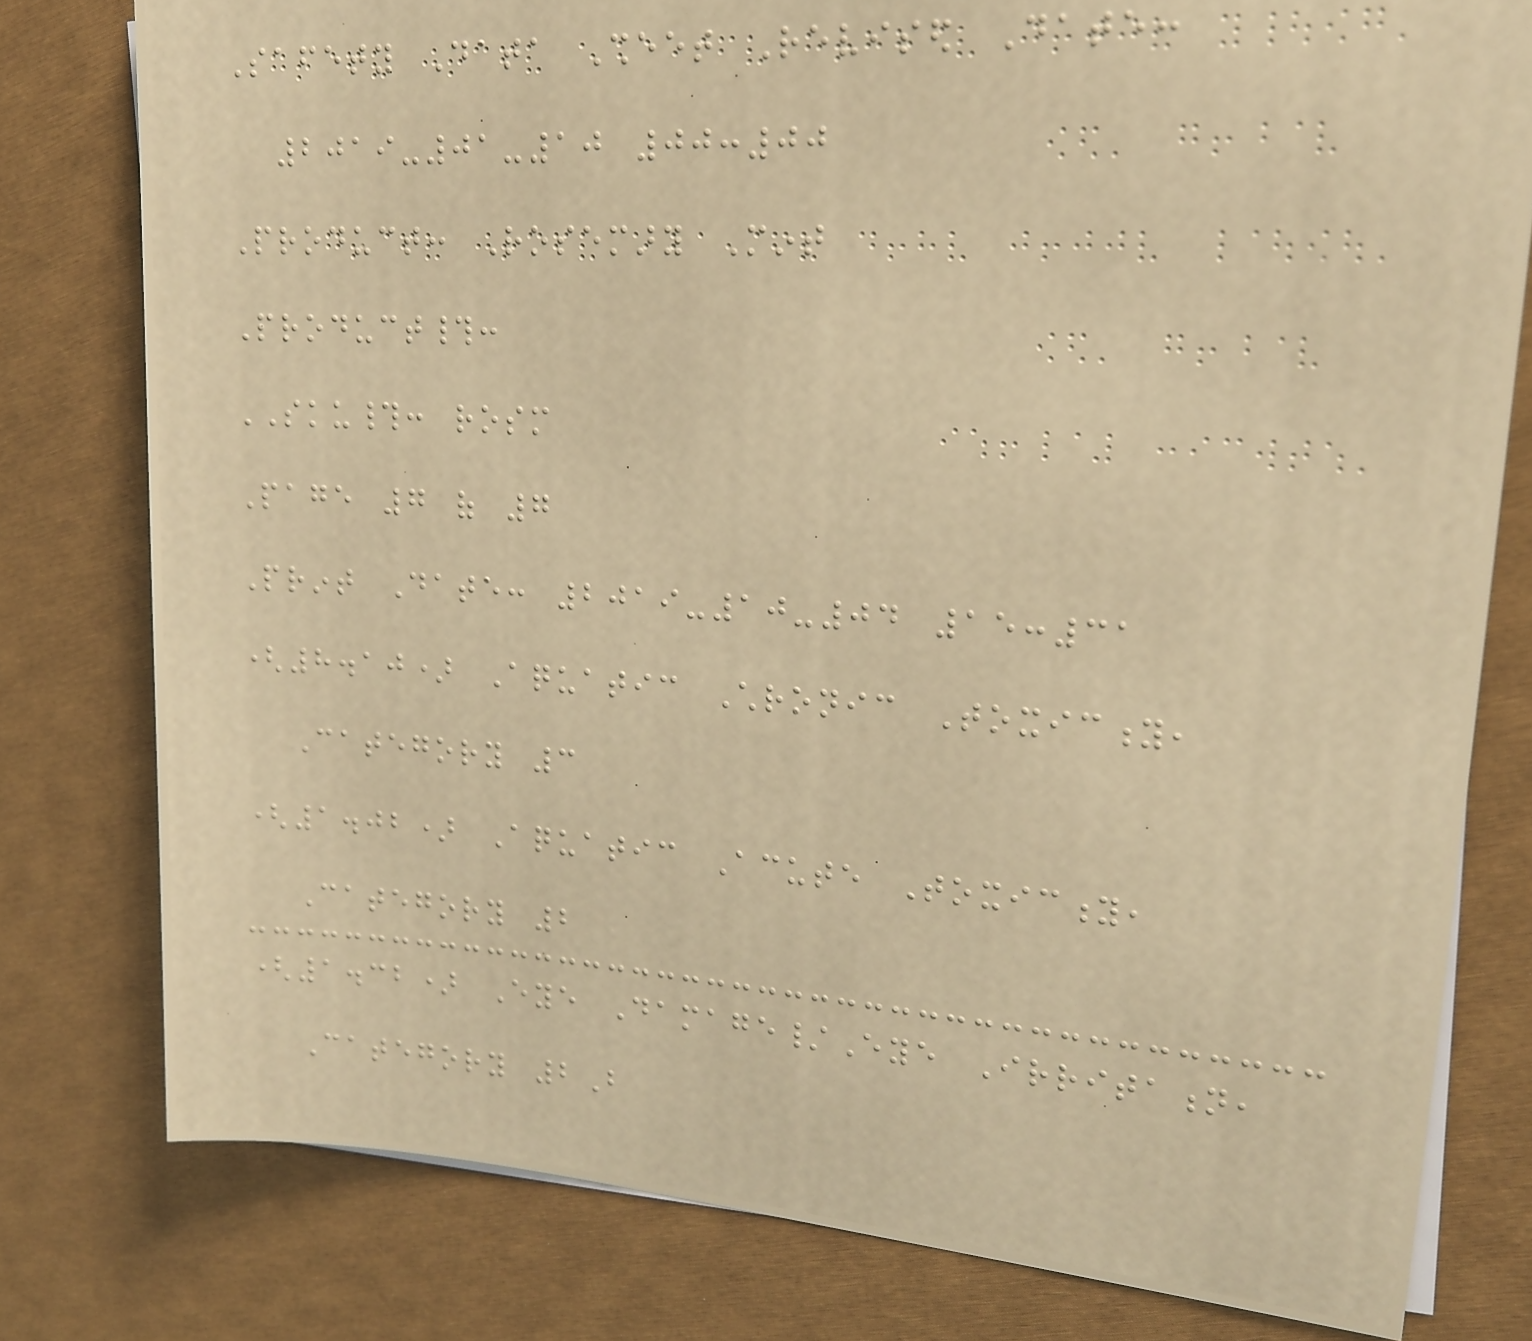Safety Data Sheet Revised Date:
2019-01-10 00:00
Product: Rosemary Mint
Product#:
SKU#: rosm
Page 7 of 7
Print Date: 2019-10-04 15:31
(8.10) Aquatic Chronic Toxicity,
Category 3
(1.02) Aquatic Acute Toxicity,
Category 2
(1.32) Eye Damage/Eye Irritation,
Category 2B
